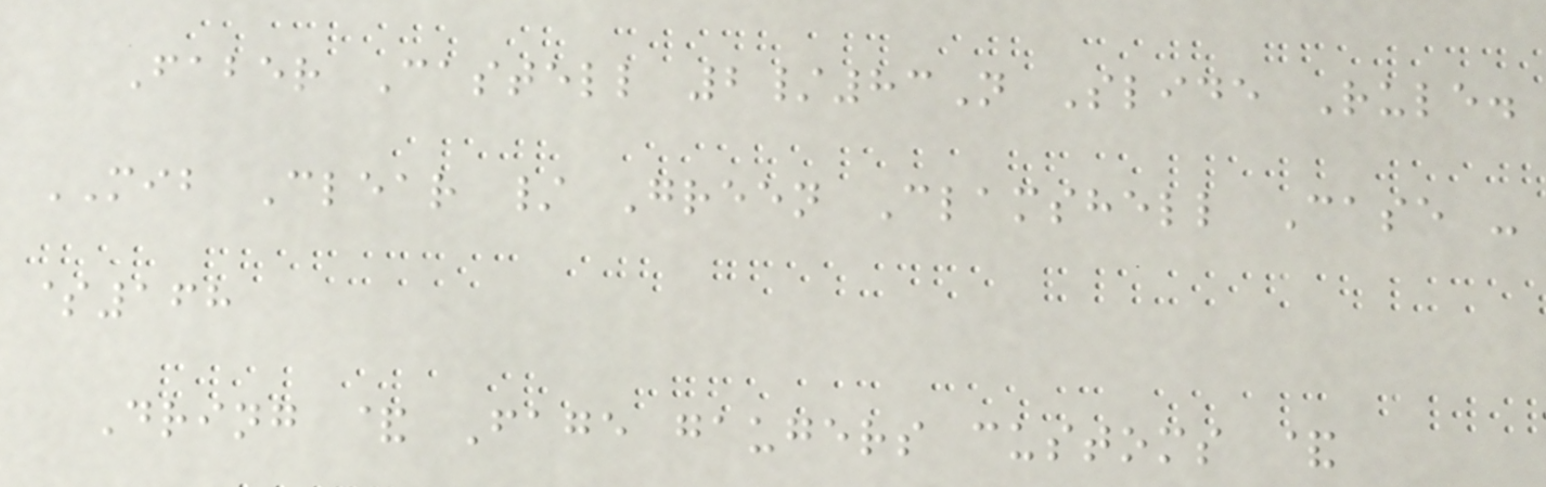Faber Castell 2/83N Slide Rule.
MIB Clear / Green Clamshell Case -
$168
Dring & Fage gaugers customs &
